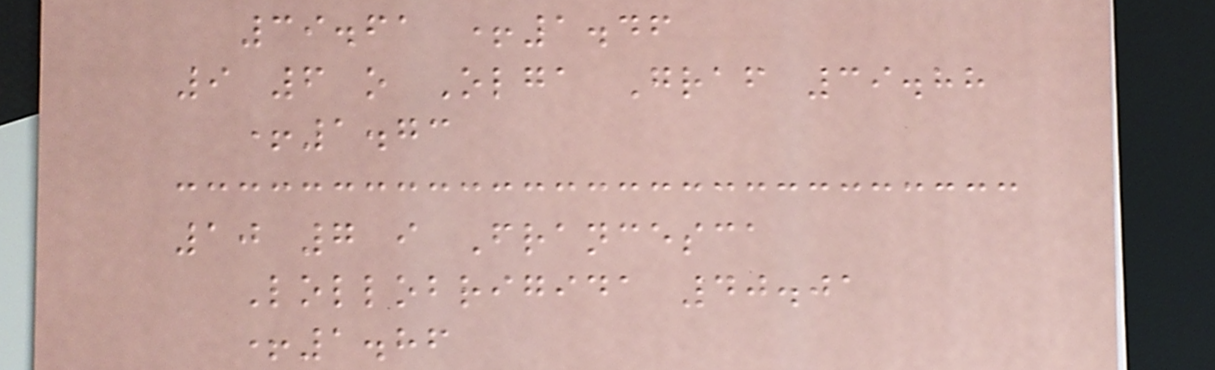39.61 +1.46
9 6 o Olga Graf 39.88
+1.73
10 7 i Francesca
Lollobrigida 40.01
+1.86
